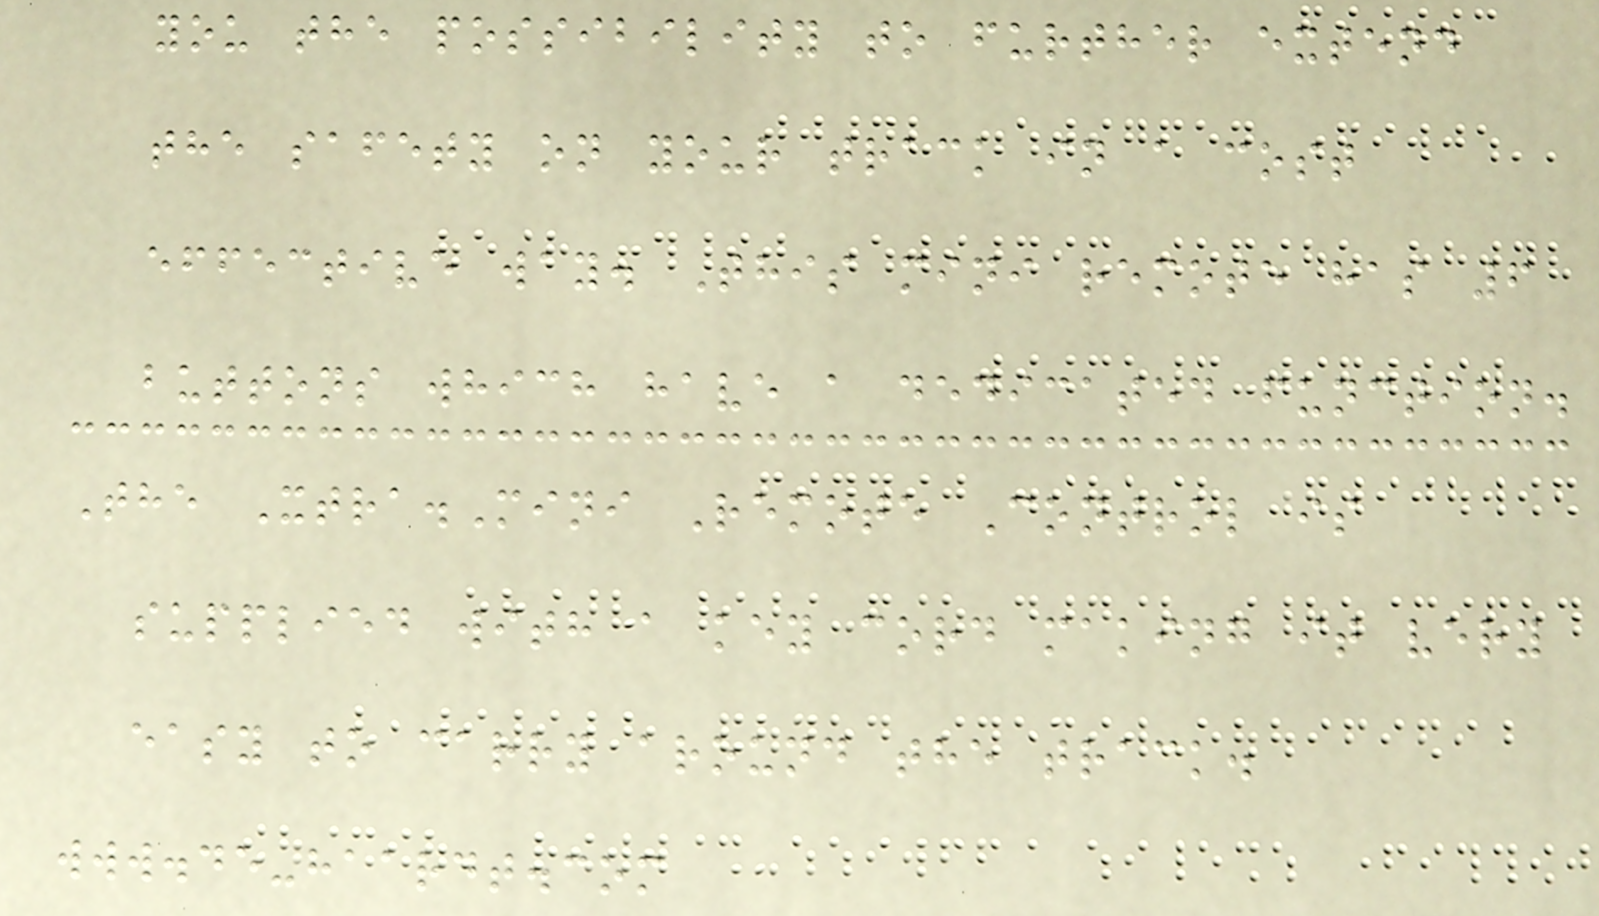you the possibility to further extend
the safety on your track in a cost
effective way. This mini remote has 6
buttons which have a dedicated function.
The Xtra.Mini Remote Control is
supplied with a key cord making it very
easy to carry around the track.
www.de-haardt.com
